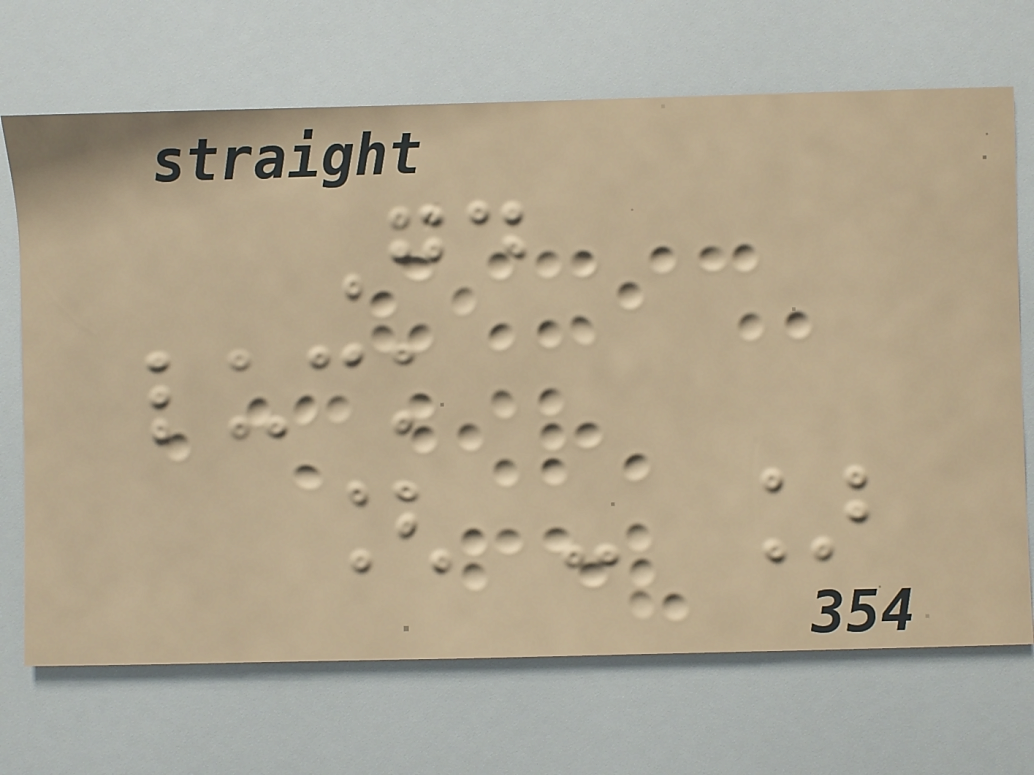Good
luck
[ - ]
